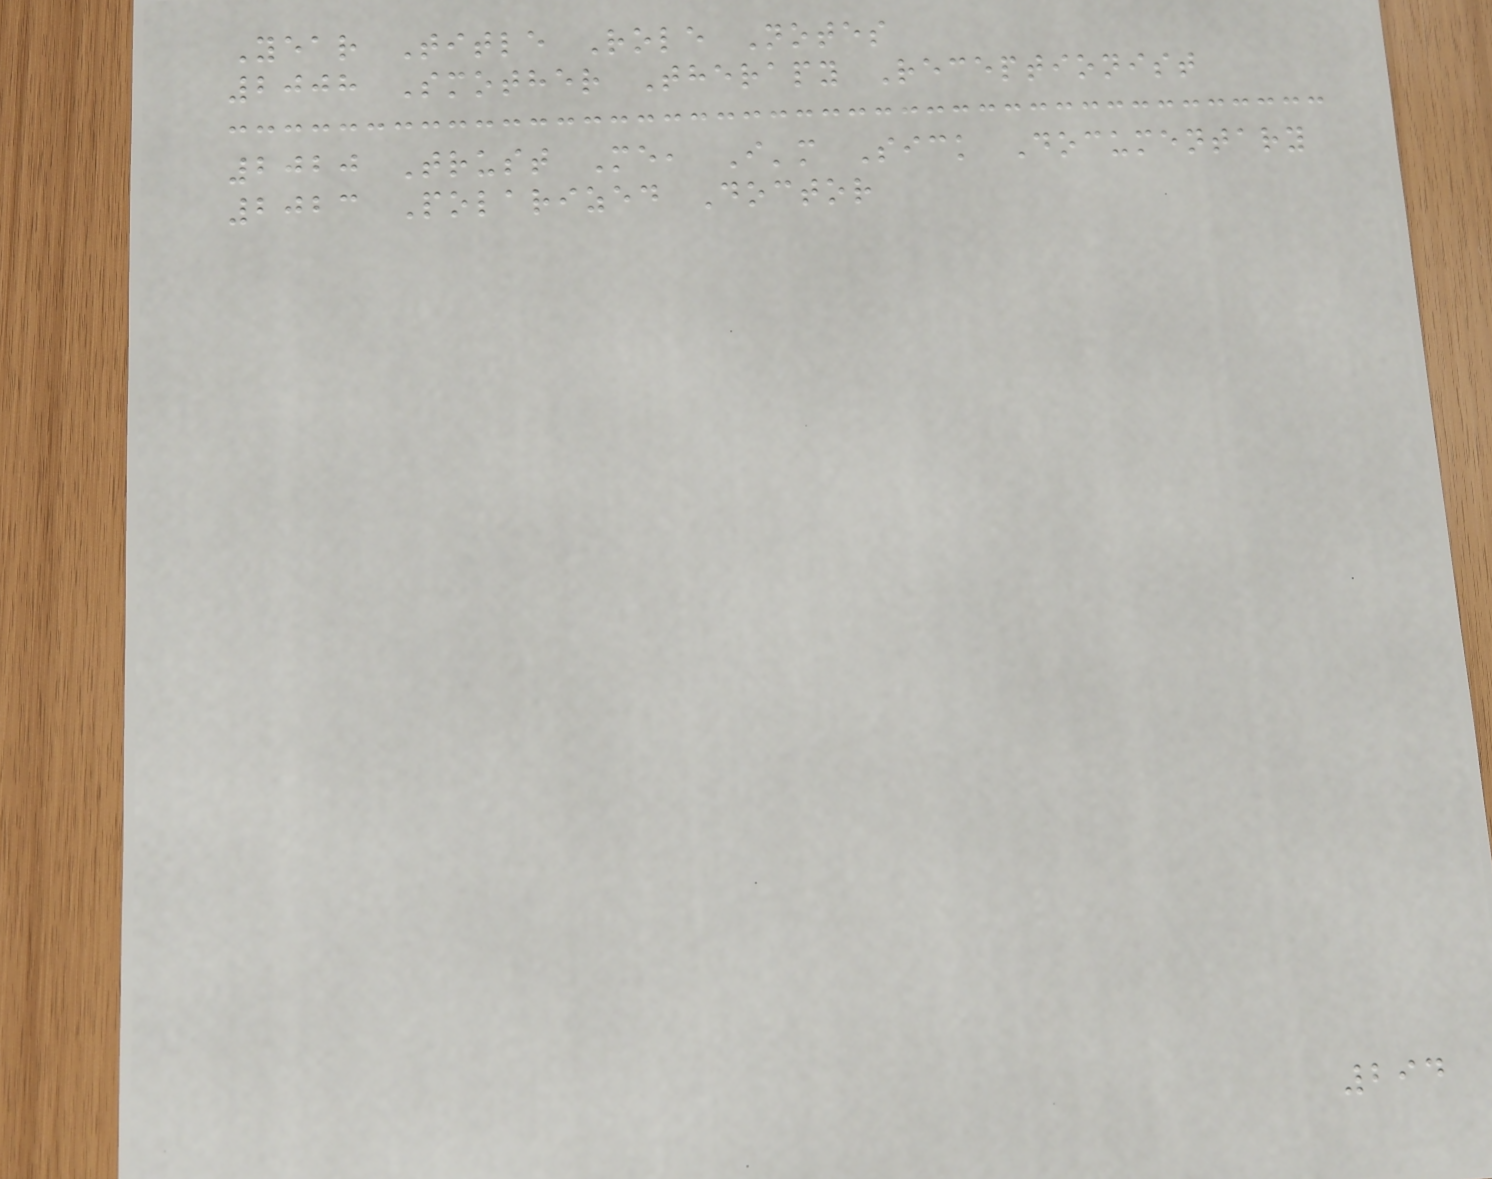Year Title Role Notes
2008 Smother Therapy Receptionist
2020 Trust Me, I'm Sick Documentary
2023 Polarized Doctor
294
